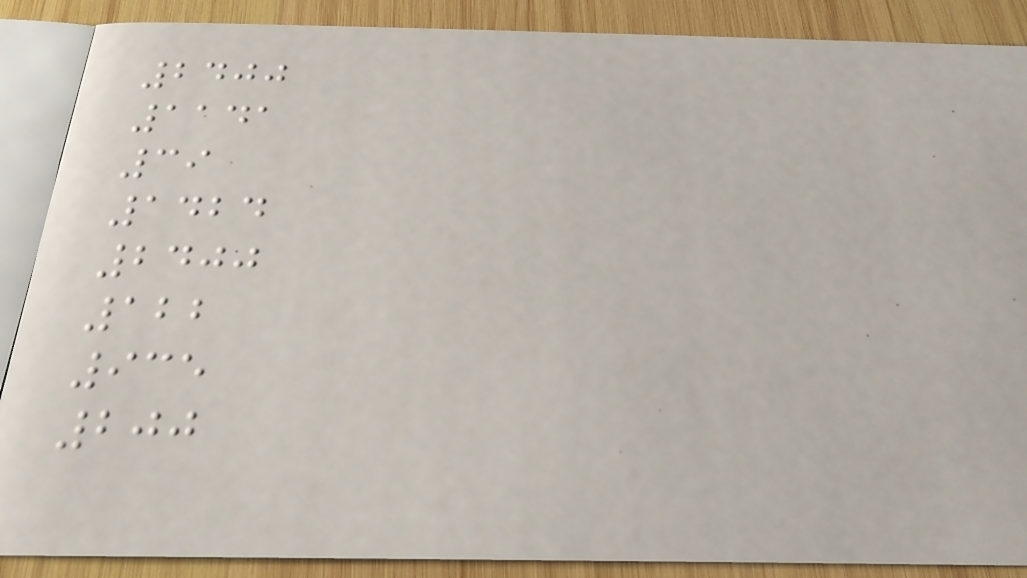2400
1141
39
1424
2400
122
935
200
